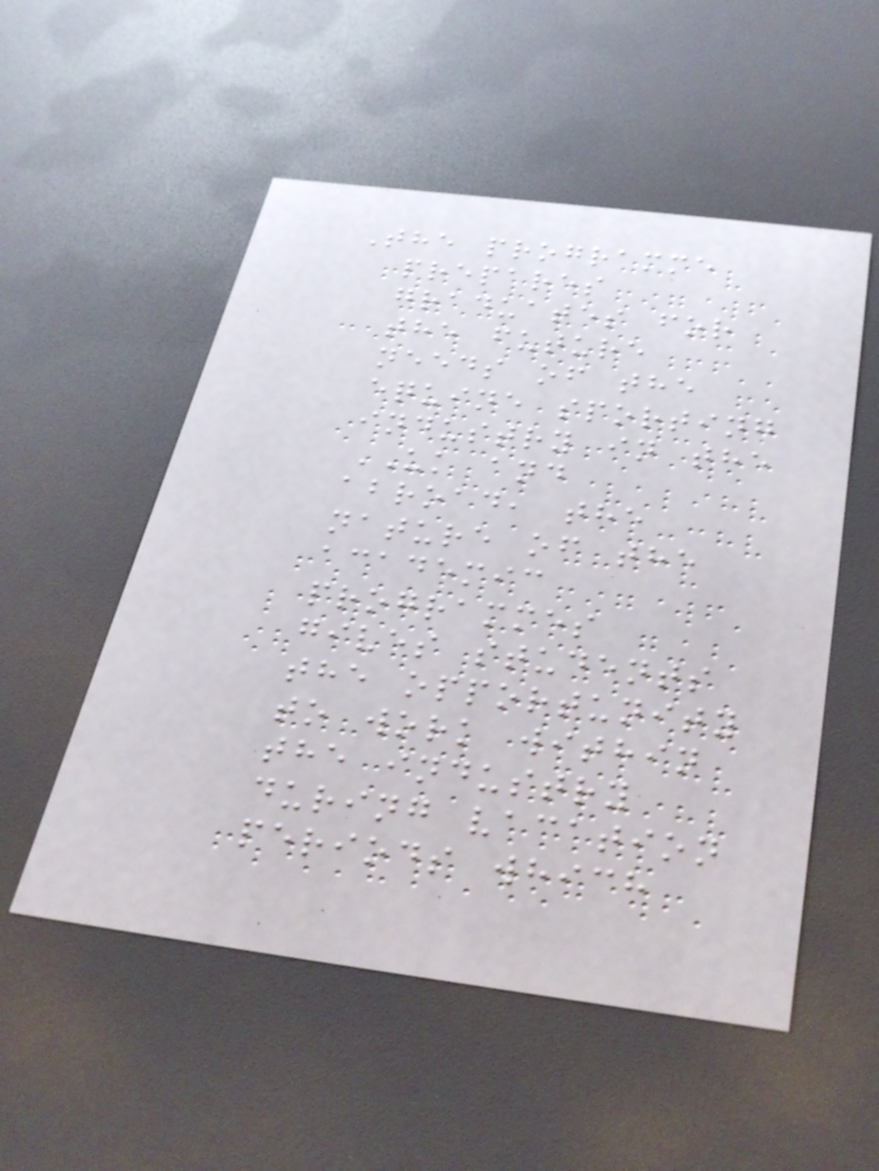The programme
prepares
graduates for
the future
needs of the
equine sporting
industry in the
UK and
abroad, the
nature of the
academic
programmes
gives students
the opportunity
to work within
the industry
during vacation
periods which
